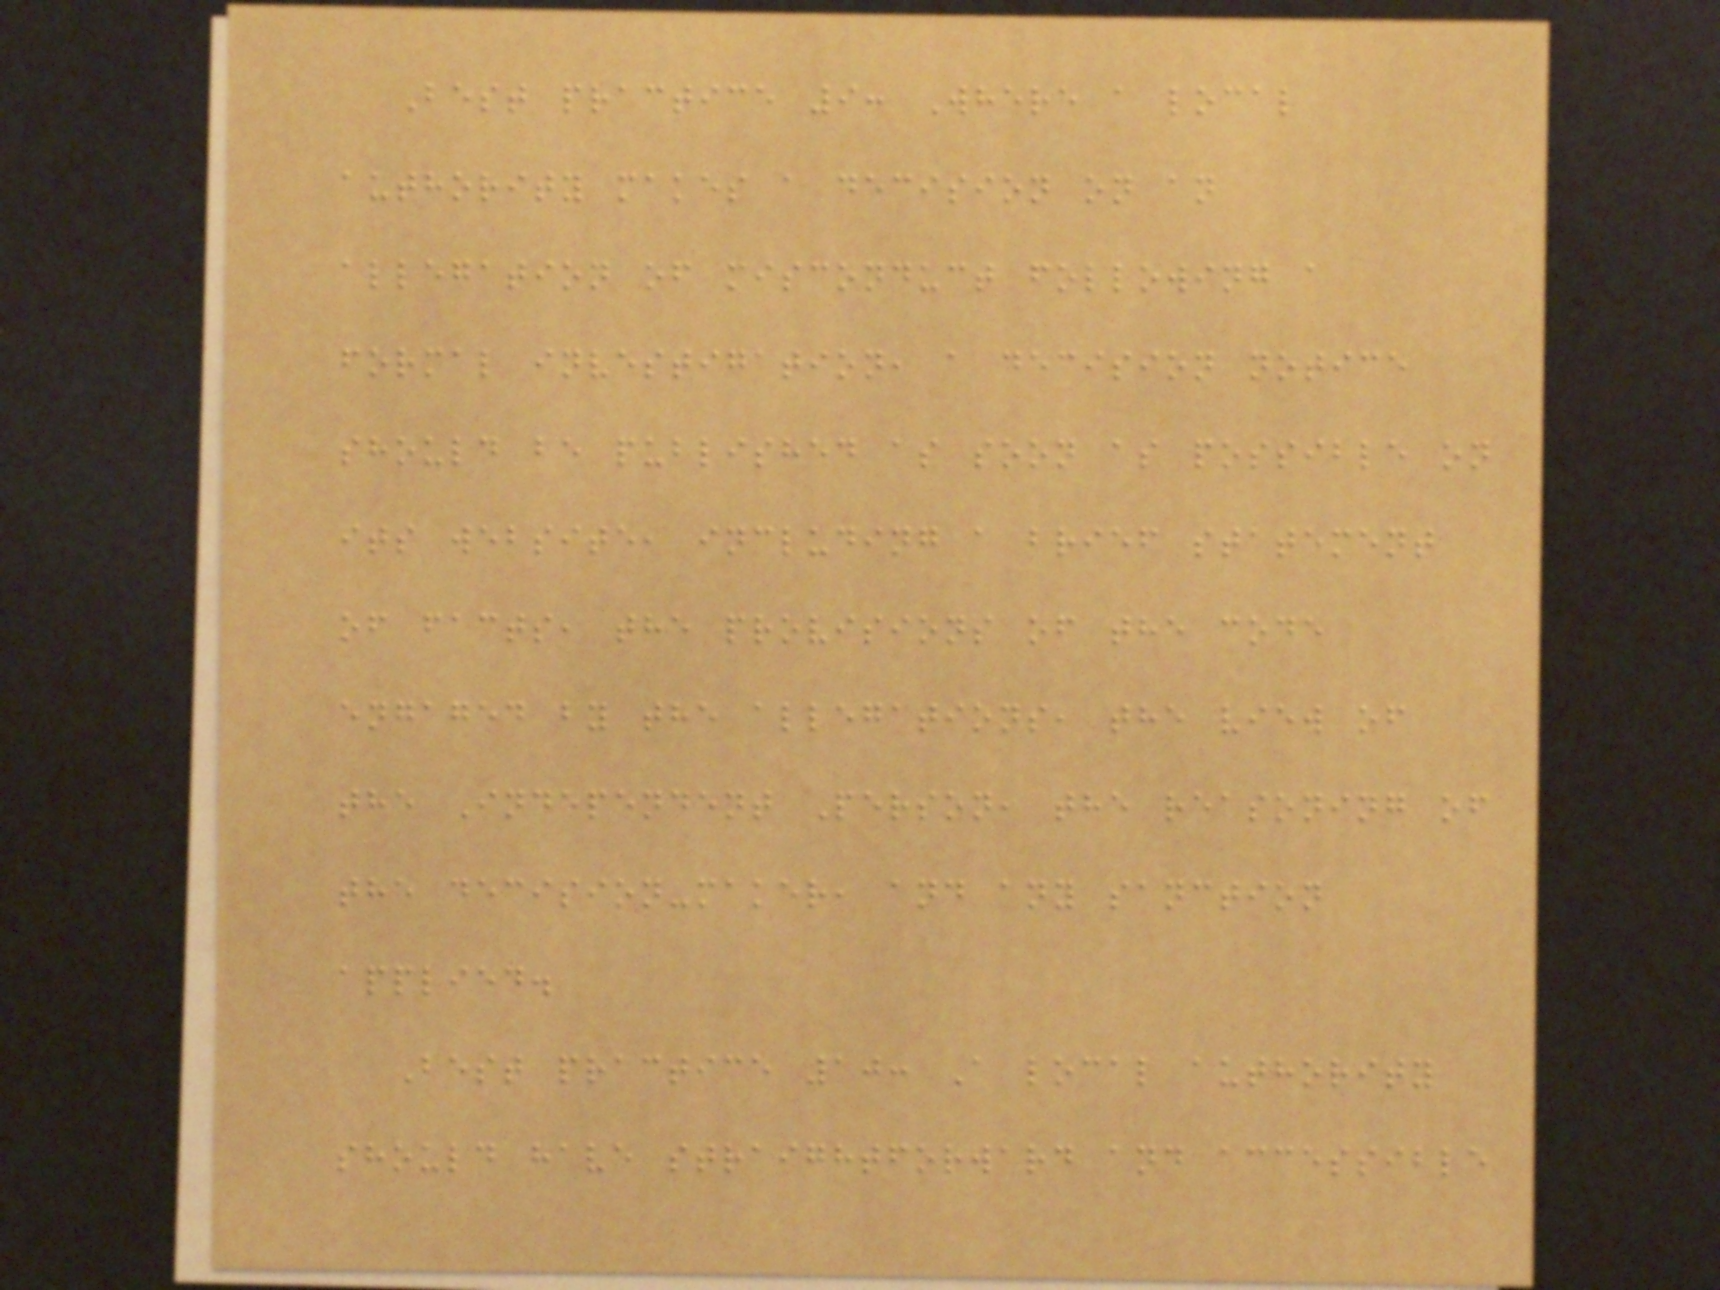Best practice 9: Where a local
authority makes a decision on an
allegation of misconduct following a
formal investigation, a decision notice
should be published as soon as possible on
its website, including a brief statement
of facts, the provisions of the code
engaged by the allegations, the view of
the Independent Person, the reasoning of
the decision-maker, and any sanction
applied.
Best practice 10: A local authority
should have straightforward and accessible
